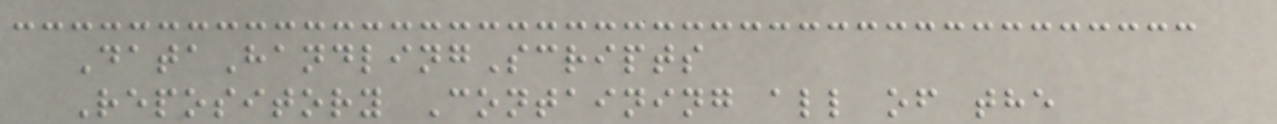DataHandlingScripts
Repository Containing all of the
